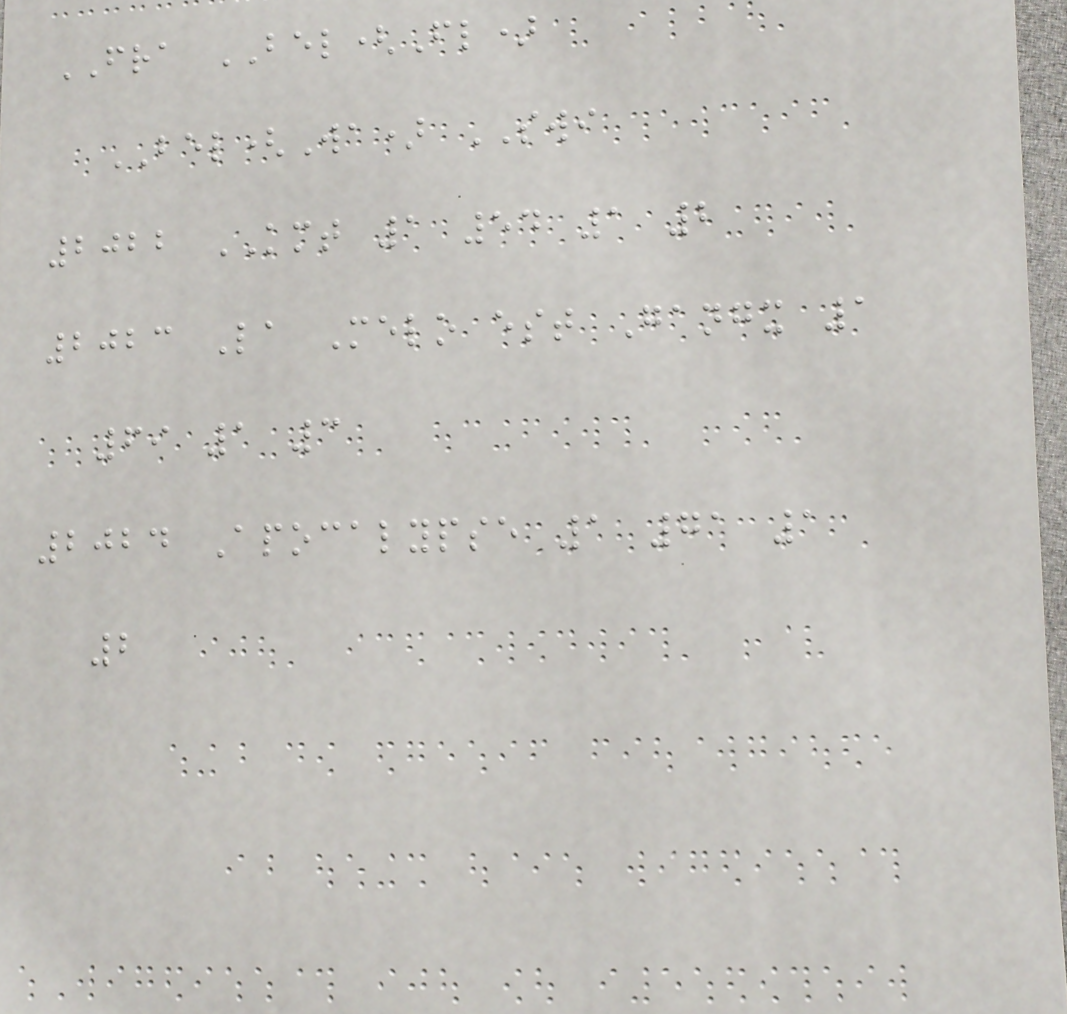FRA BEL(Fl)
BEL(Wa) SWI
2022 KMT 1 54 1 2
2023 La Melo est Gangx 1
69 1 3
2024 Apocalypse 1 71 1
2
